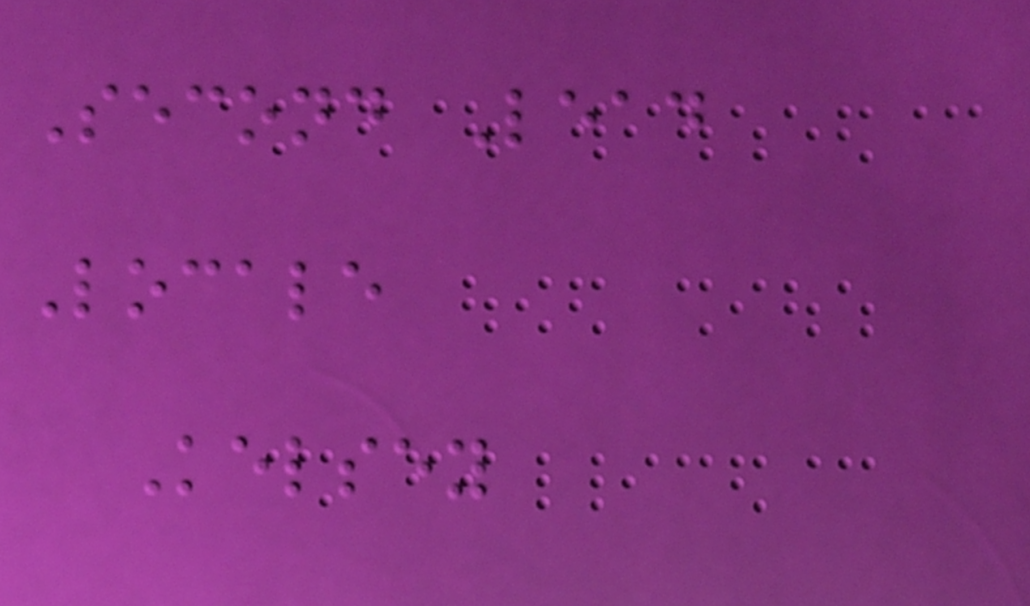Second Lead
Locale
Kelsey
